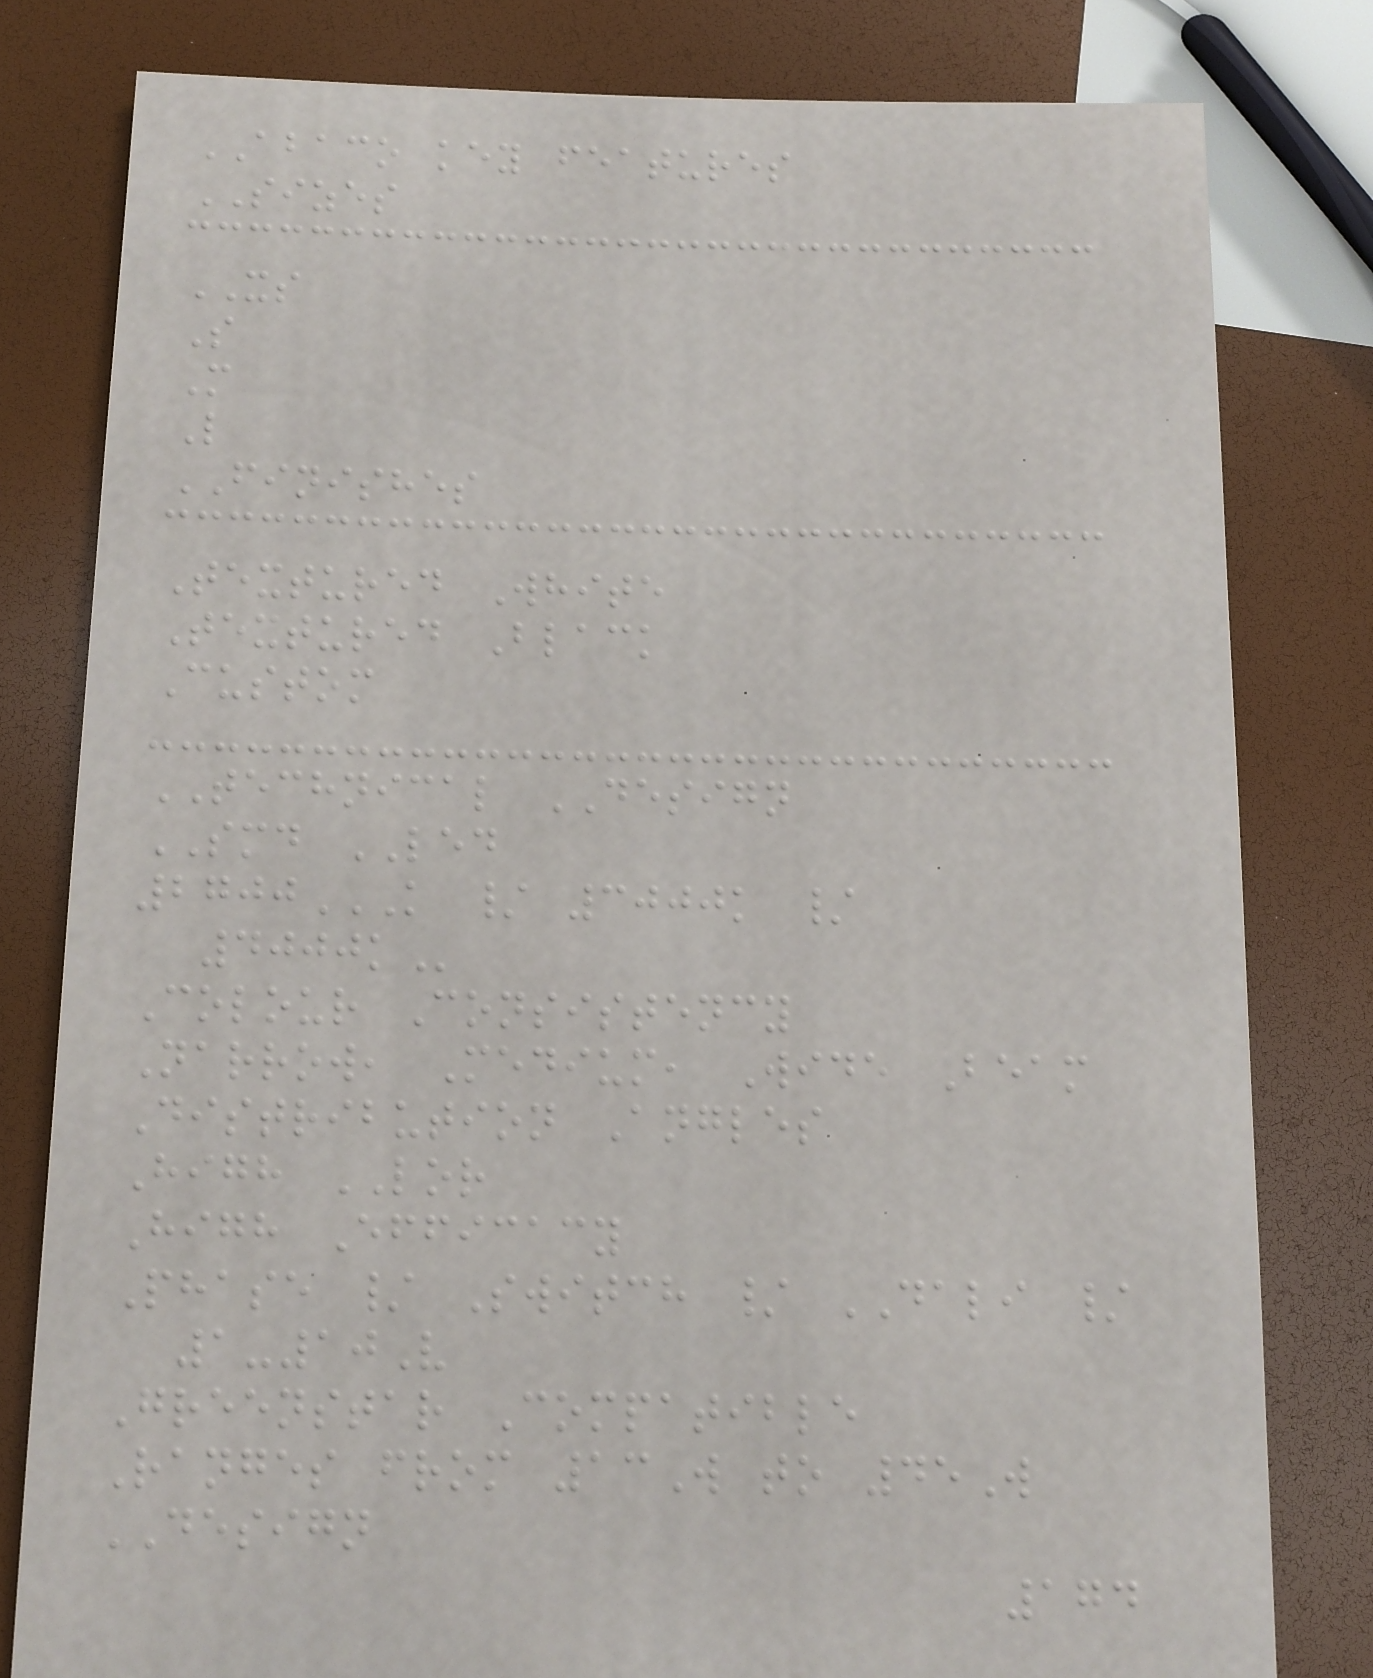ABACO key features
SIZES
XS
S
M
L
FINISHES
Textured White
Textured Black
Custom
TECHNICAL DESIGN
SMD LED
2700K / 3000K /
4000K
Colour Consistency
Narrow, Medium, Wide Beam
Distribution Angles
High LOR
High Efficacy
Phase / Switch / DALI /
1-10V
Greenstar Compatible
Ranges from 13W to 45W
DESIGN
174
